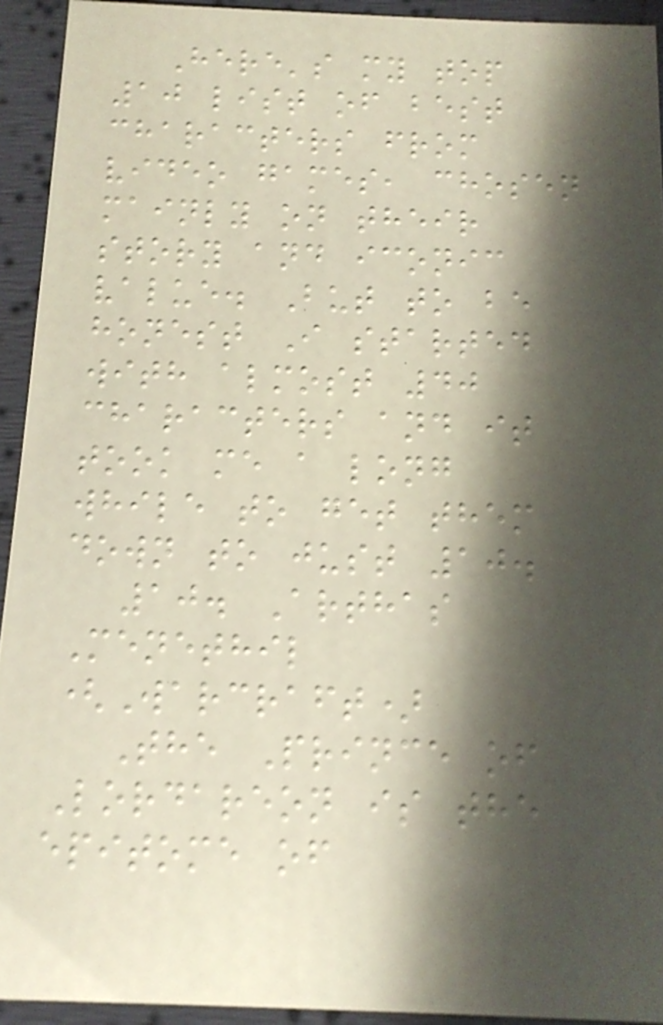Here's my top
10 list of best
characters from
video games, chosen
mainly on their
story and iconic
value. But to be
honest I started
with almost 40
characters and it
took me a long
while to get them
down to just 10.
10. Arthas
Menethil
(Warcraft)
The Prince of
Lordareon is the
epitome of
